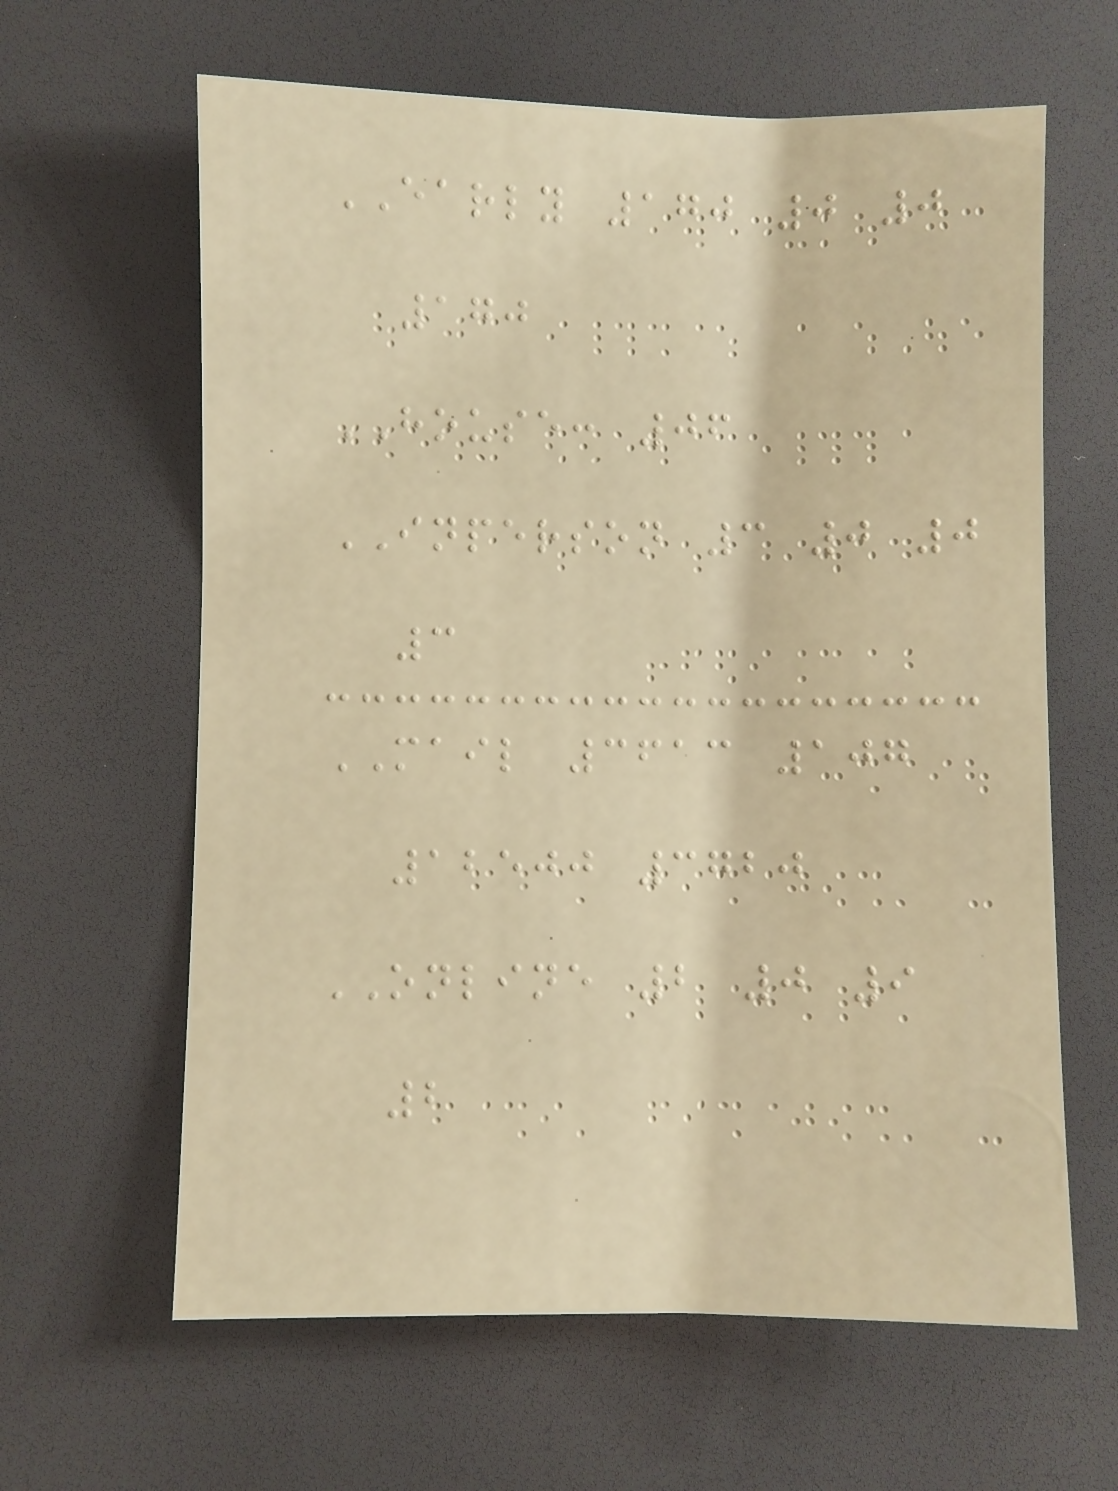EARLY 170 0 0
170
HOUSE: 06
INPERSON 3 0 0
3
MAIL 3613 107
12500 3720
ONLINE 2 0 9
2
